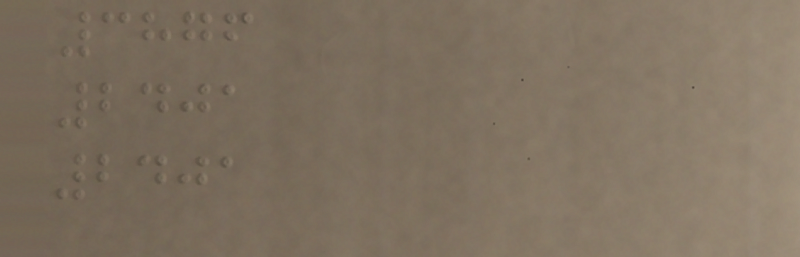3876
2401
2401
